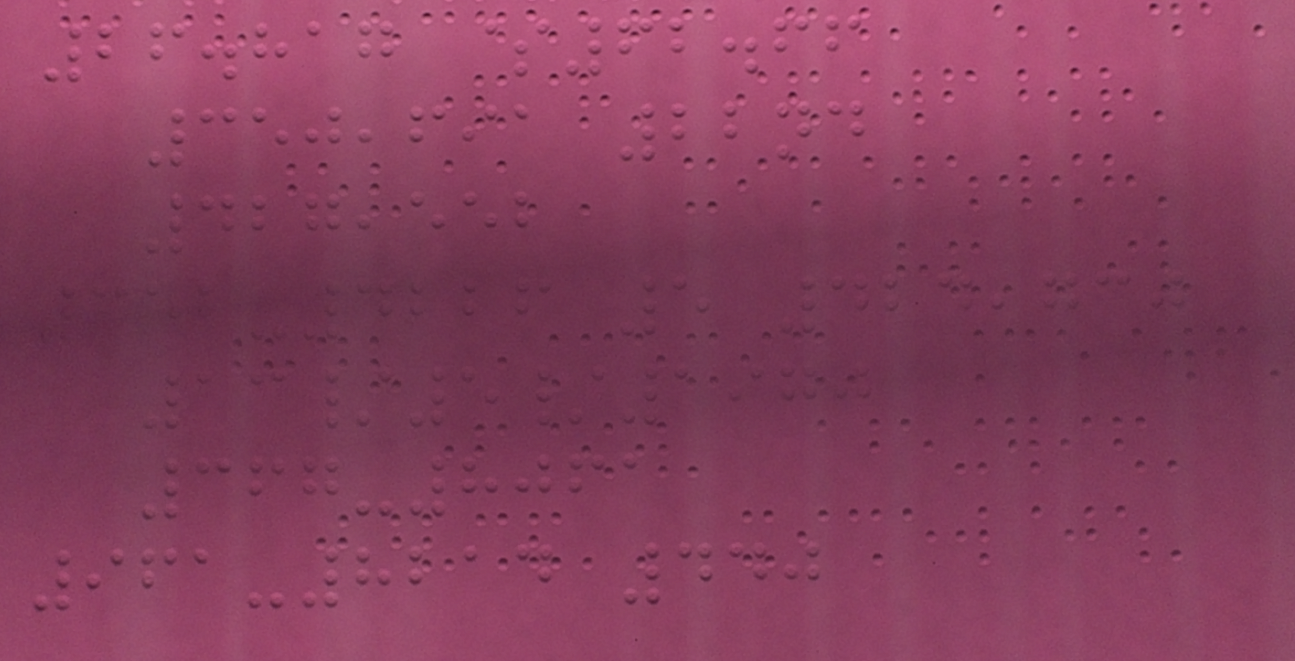26.817 $62.66
350,691 22nd
427,552
352-4226 5 424,730
13/5/1970
367-8061
961-8214 440
